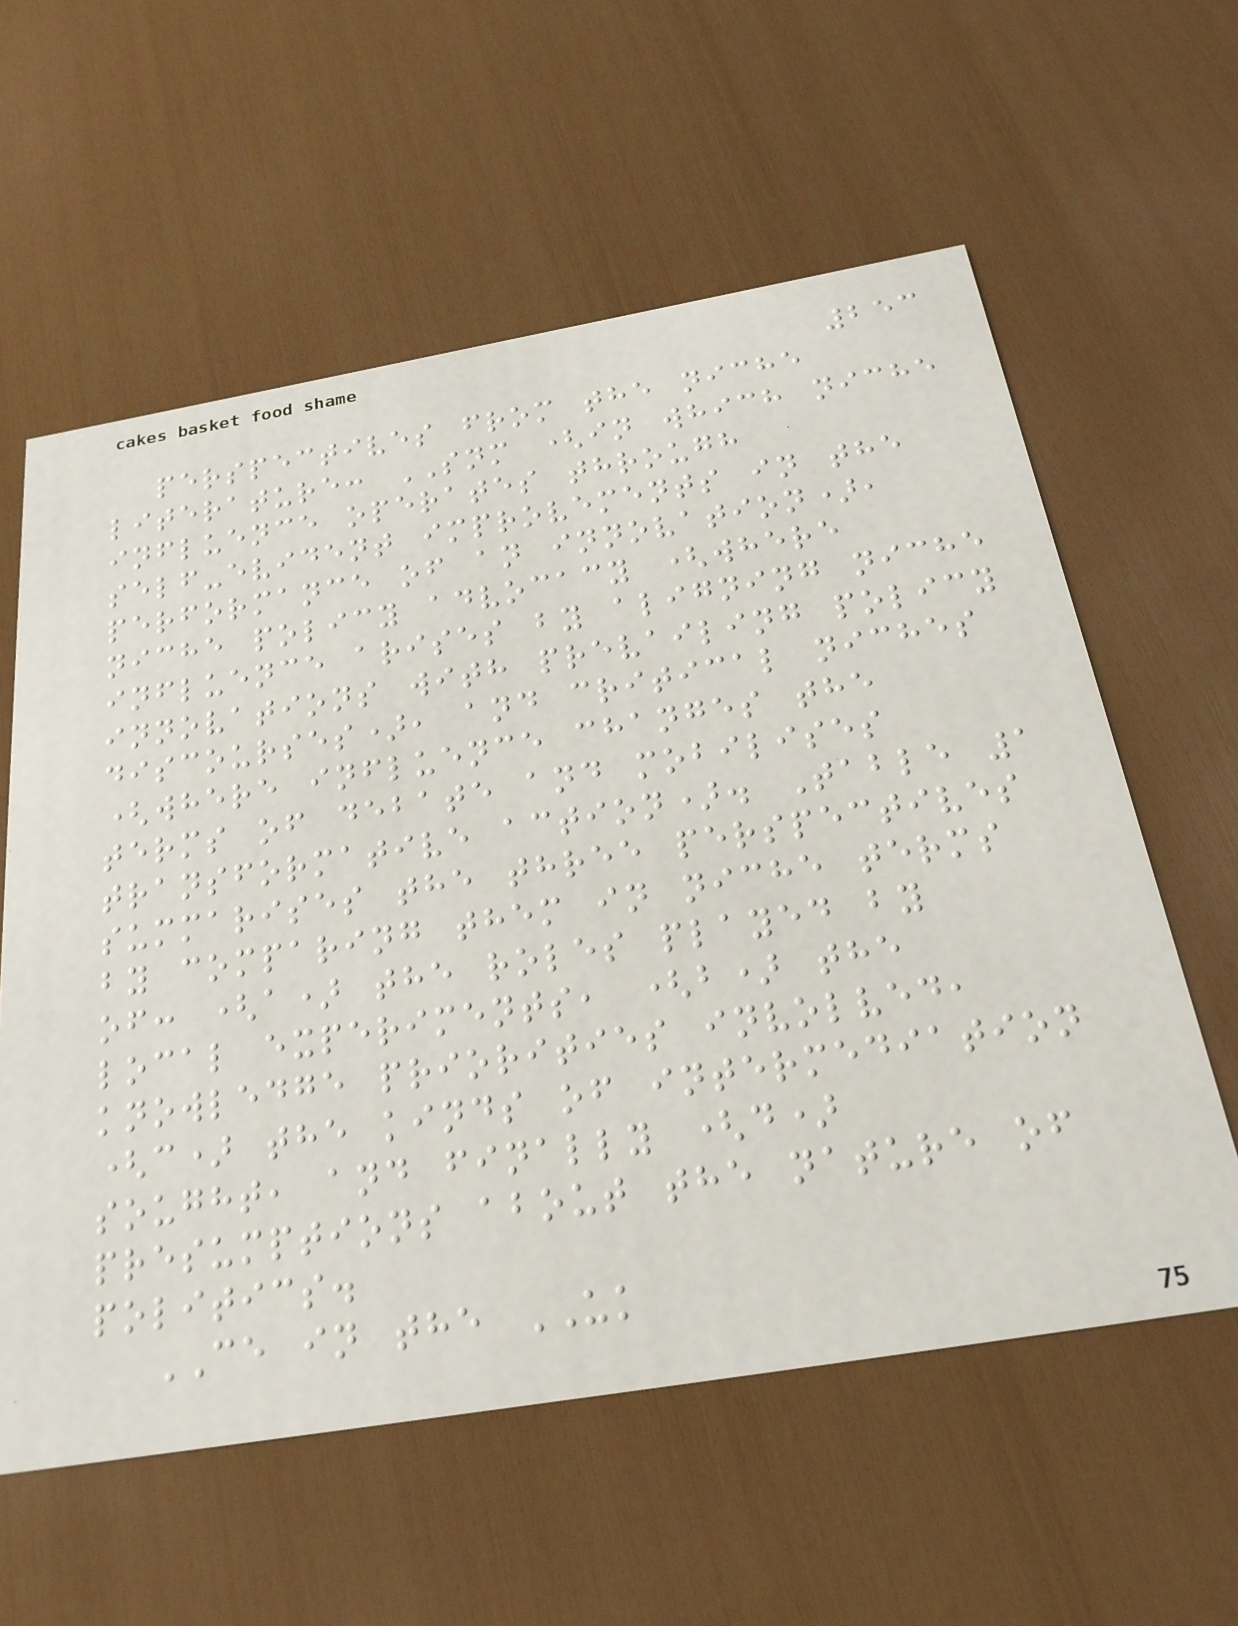253
perspectives from the niche
literature: SNM (in which niche
influence operates through
self-evident improvements in the
performance of an innovation),
niche policy advocacy (where
influence arises by aligning niche
innovations with prevailing policy
discourses), and critical niches
(where influence changes the
terms of debate and mobilises
transformative action). Table 1
summarises the three perspectives
by comparing them in niche terms
of: (a) the roles played by
local experiments, (b) the
knowledge priorities involved,
(c) the kinds of intermediation
sought, and finally (d)
presumptions about the nature of
politics.
CE in the UK
